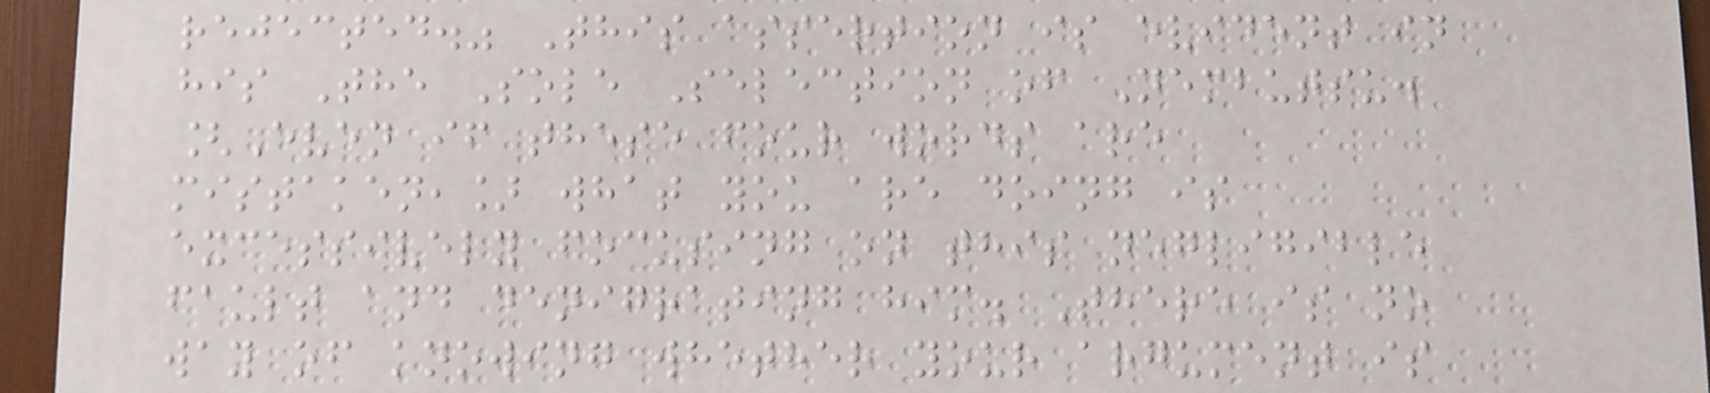rejected." This assertion is evident in
his The Sole Selection of Nembutsu.
[Even if these four words are
mistaken,] what you are doing is
excessively focusing on this negligible
fault and denigrating him. There is no
way of knowing whether your argument is
